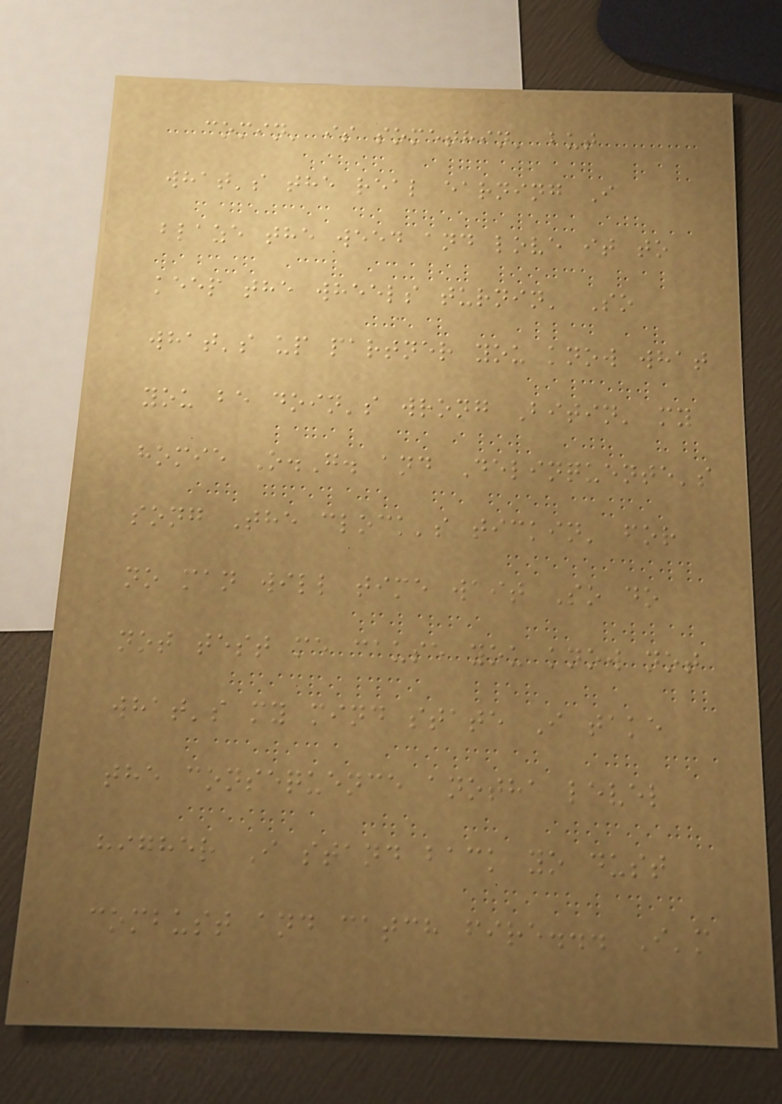comin' is somethin' but
what's the real earning I
blaze the weed and love it to
keep the wheels turnin' So
what's up partner you know what
you be doin's wrong Bitin' my
homie O.G. and Delinquente's
song The clock's tickin' for
no man will time wait So do
not test me cause you know not
what's my mind state I take
the consequence anotha level
higher I stand back yo dust
combust and catch fire... I'm
